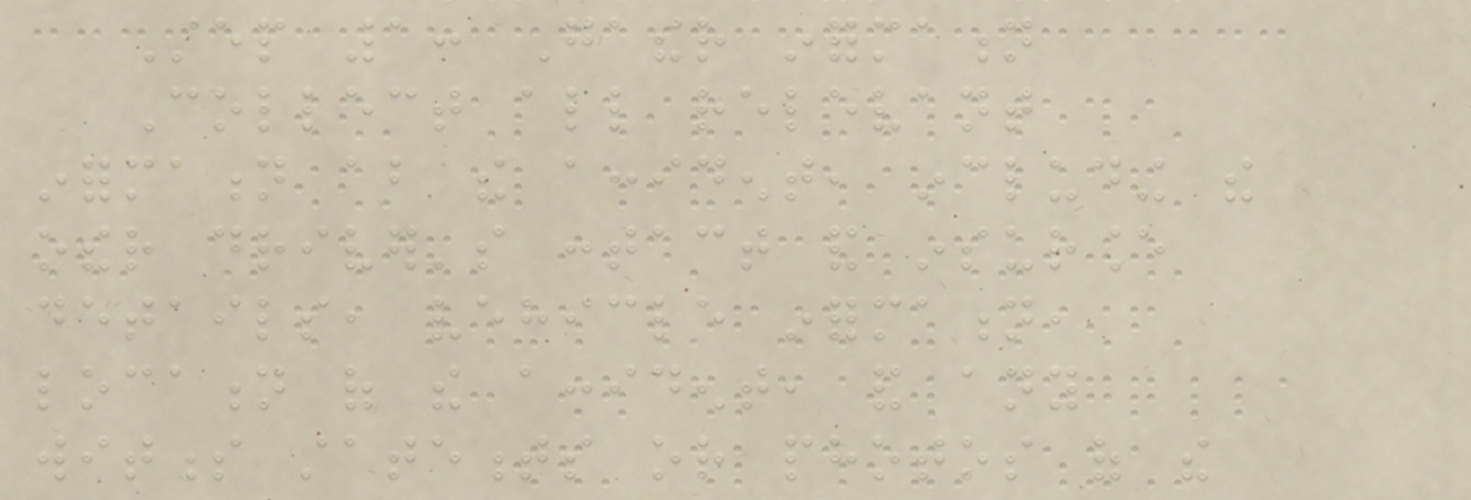Step 1: Gather information
Collect all relevant
information about the accident, including the
other driver's contact and insurance
details, vehicle information,
location of the accident, and any
witness statements or photos of the
